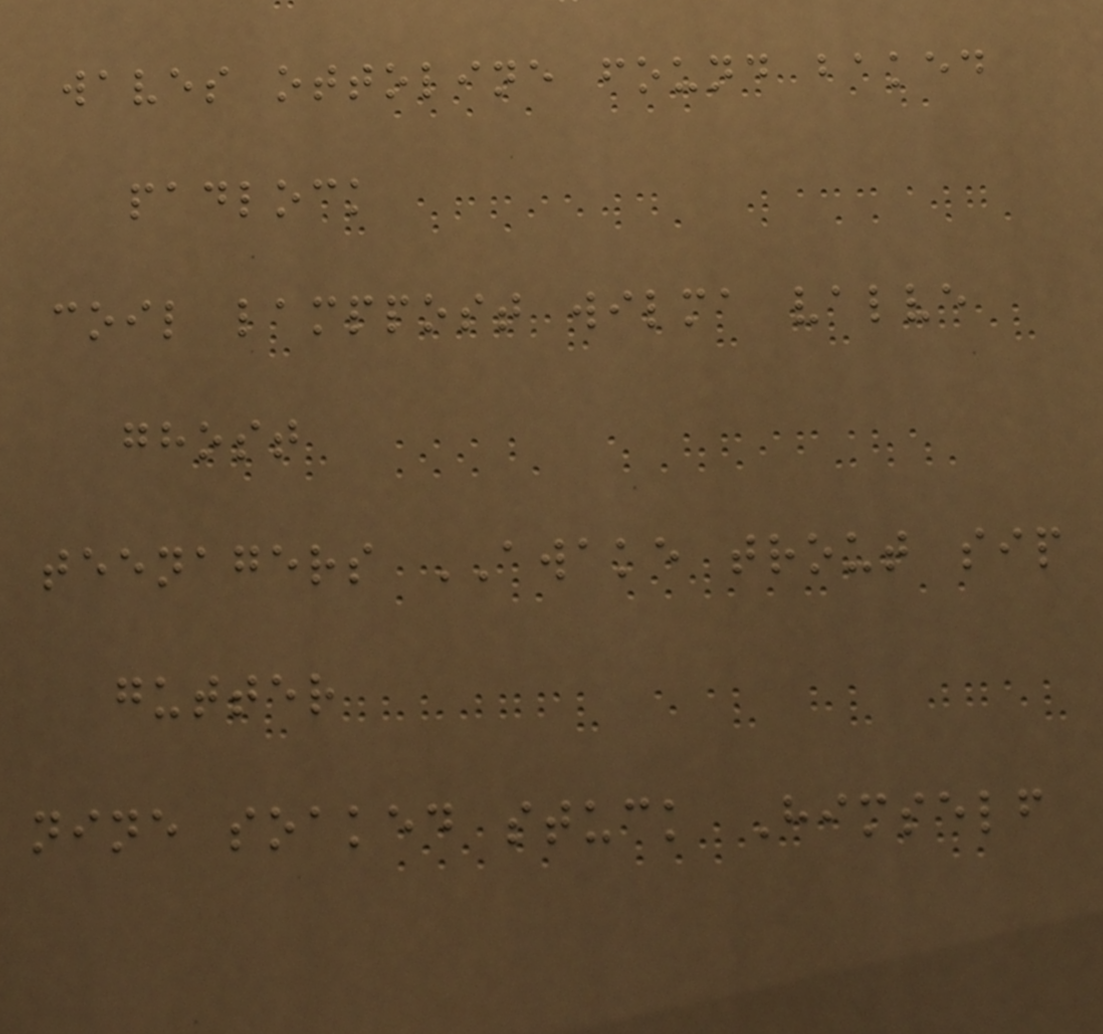waves ottoline found baked
padlock
coil lamppost wilma valve
ghost
teenagers AWAKE trout sip
gutter
nine soaked stuck Himself
